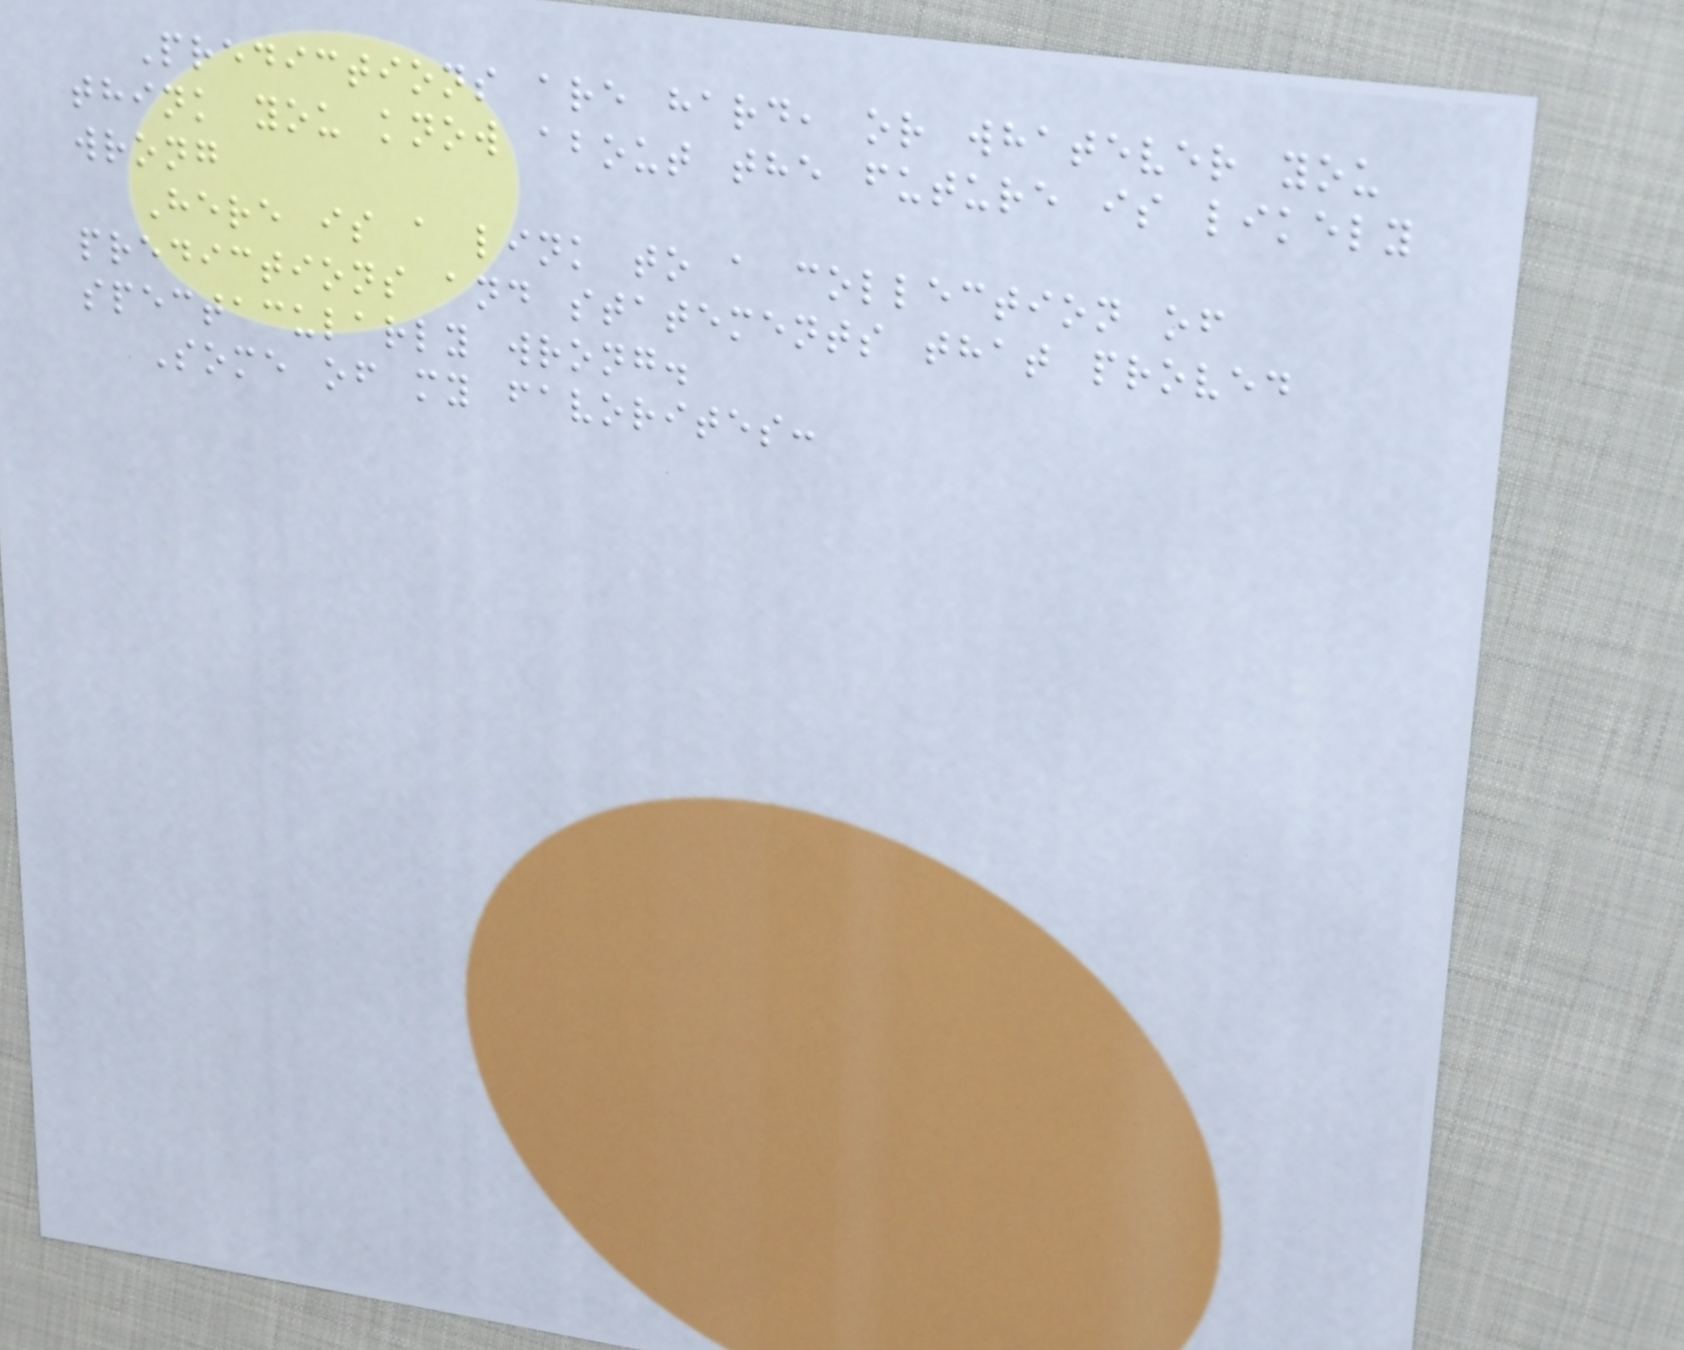Predictions are hard, or whatever you
think you know about the future is likely
wrong
Here is a link to a collection of
predictions and statements that proved
spectacularly wrong.
Some of my favorites:
